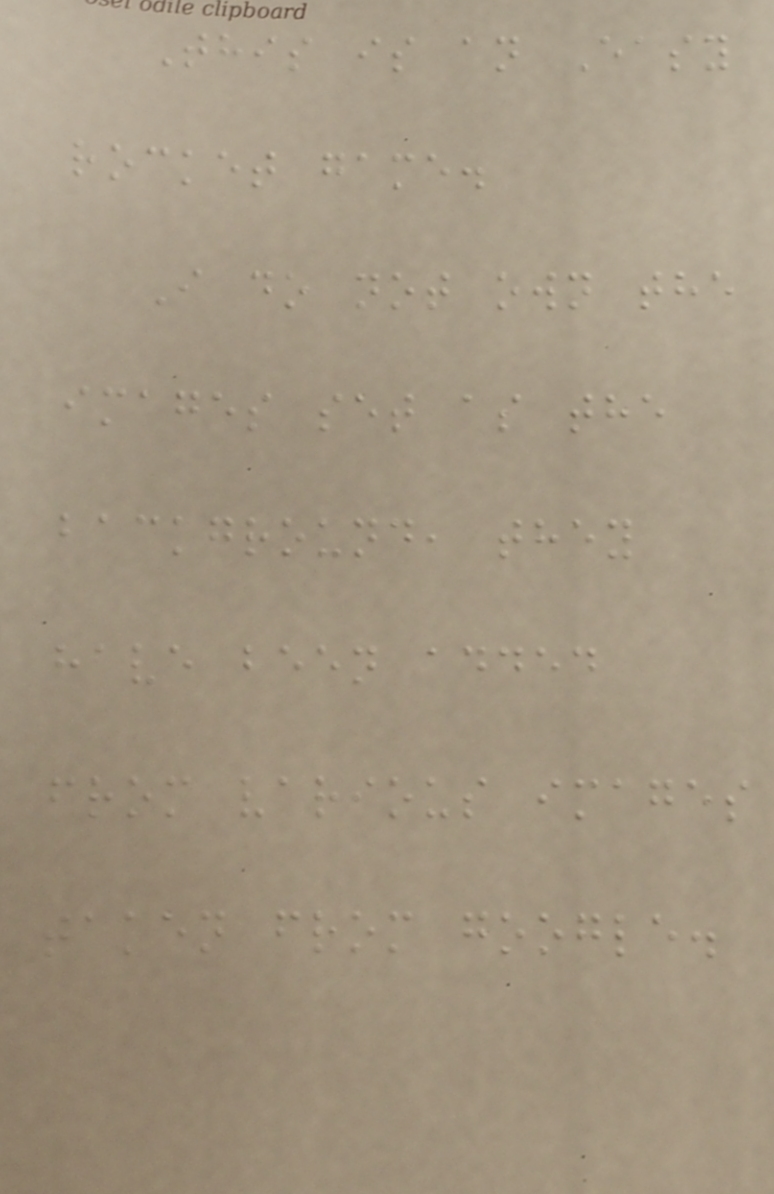This is an Easy
rocket game.
I do not own the
images set as the
background, they
have been added
from various images
taken from google.
